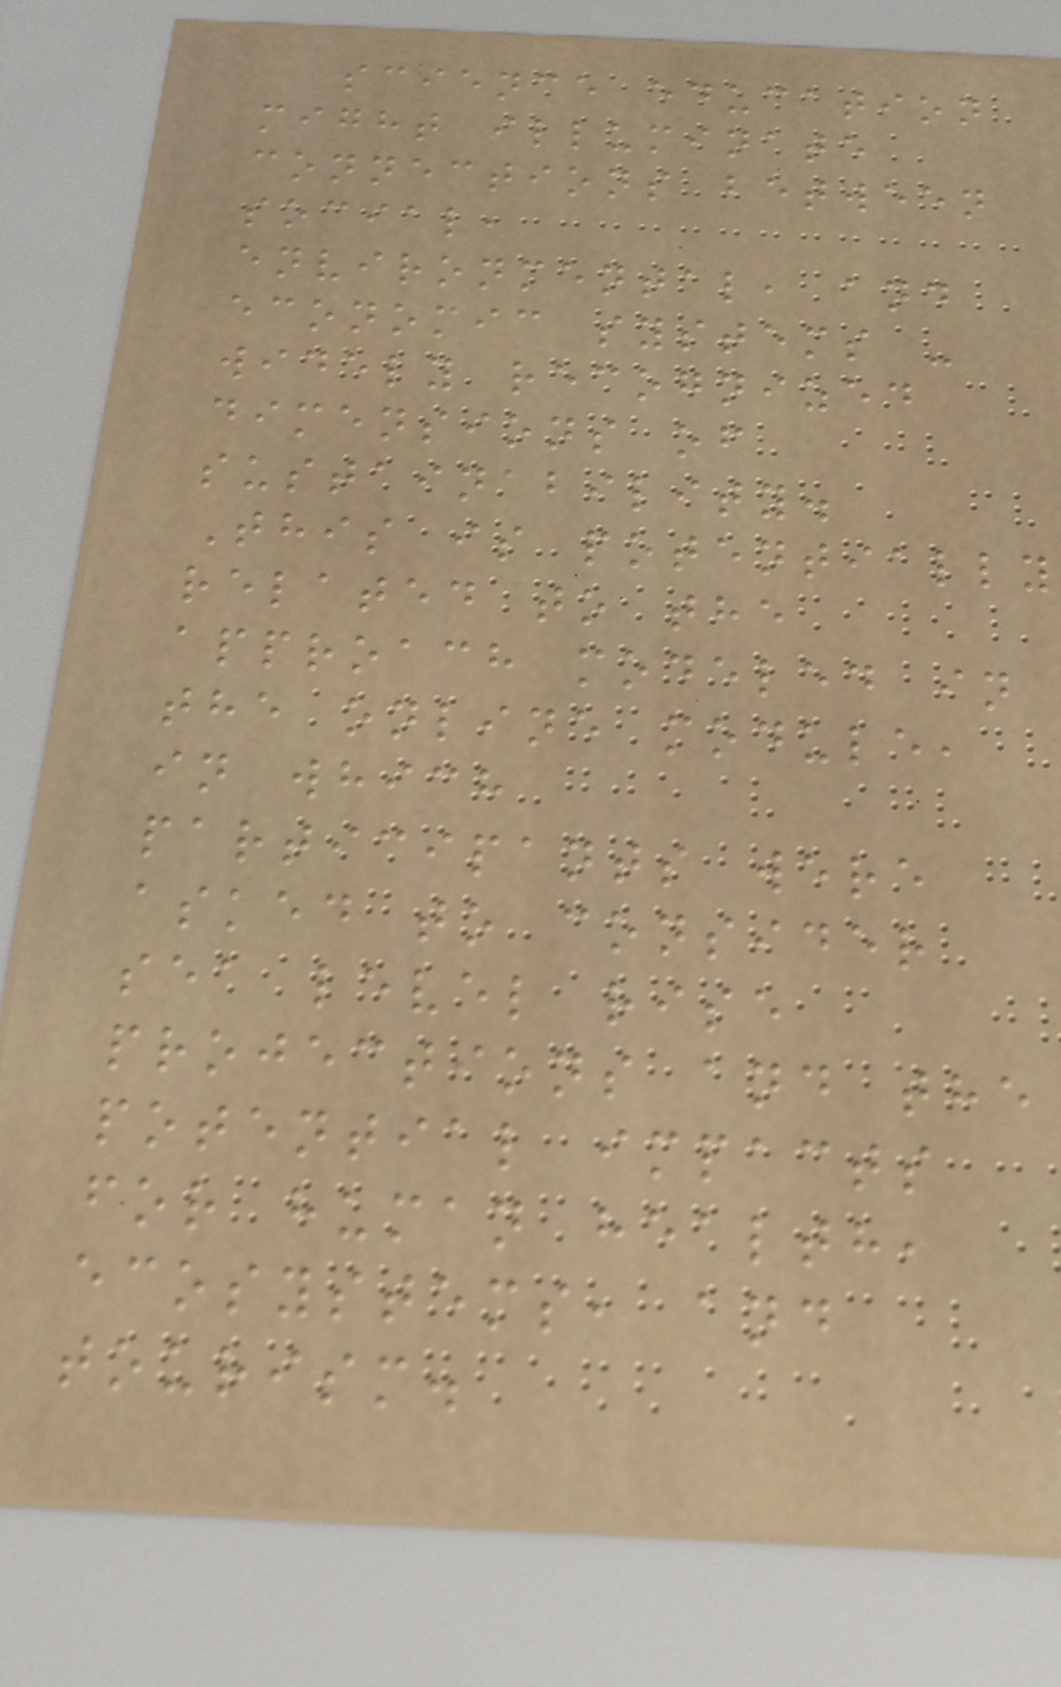science education
might illuminate
connections between
social,
environmental, and
economic systems -
widely recognized
dimensions of
sustainability.
This is potentially
related to the
approach modeled in
the online module,
in which
participants were
asked to consider
sea level rise
projections and the
potential impacts
for human health,
ecosystems, and
tourism.
